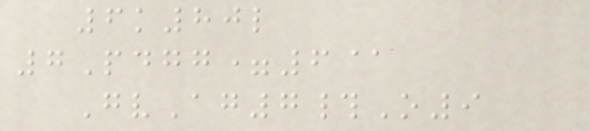6k80l
7Pdgg=6@
GvAg7#O9
